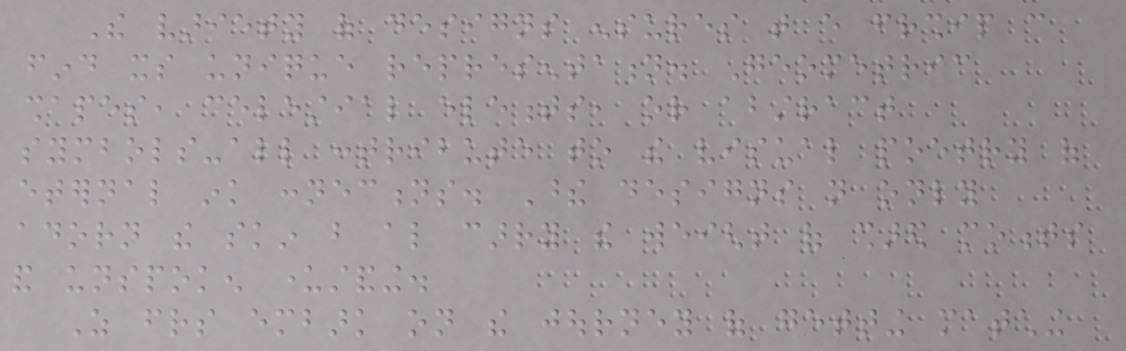The variety of designs ensures that every friendship can
find its unique representation. Geometric
shapes, celestial elements, or abstract
symbols-all contribute to the visual poetry of
eternal ink connections. These designs not only
adorn the skin but also carry the weight of shared moments
and unspoken understanding.
As friends embark on the journey of getting matching
